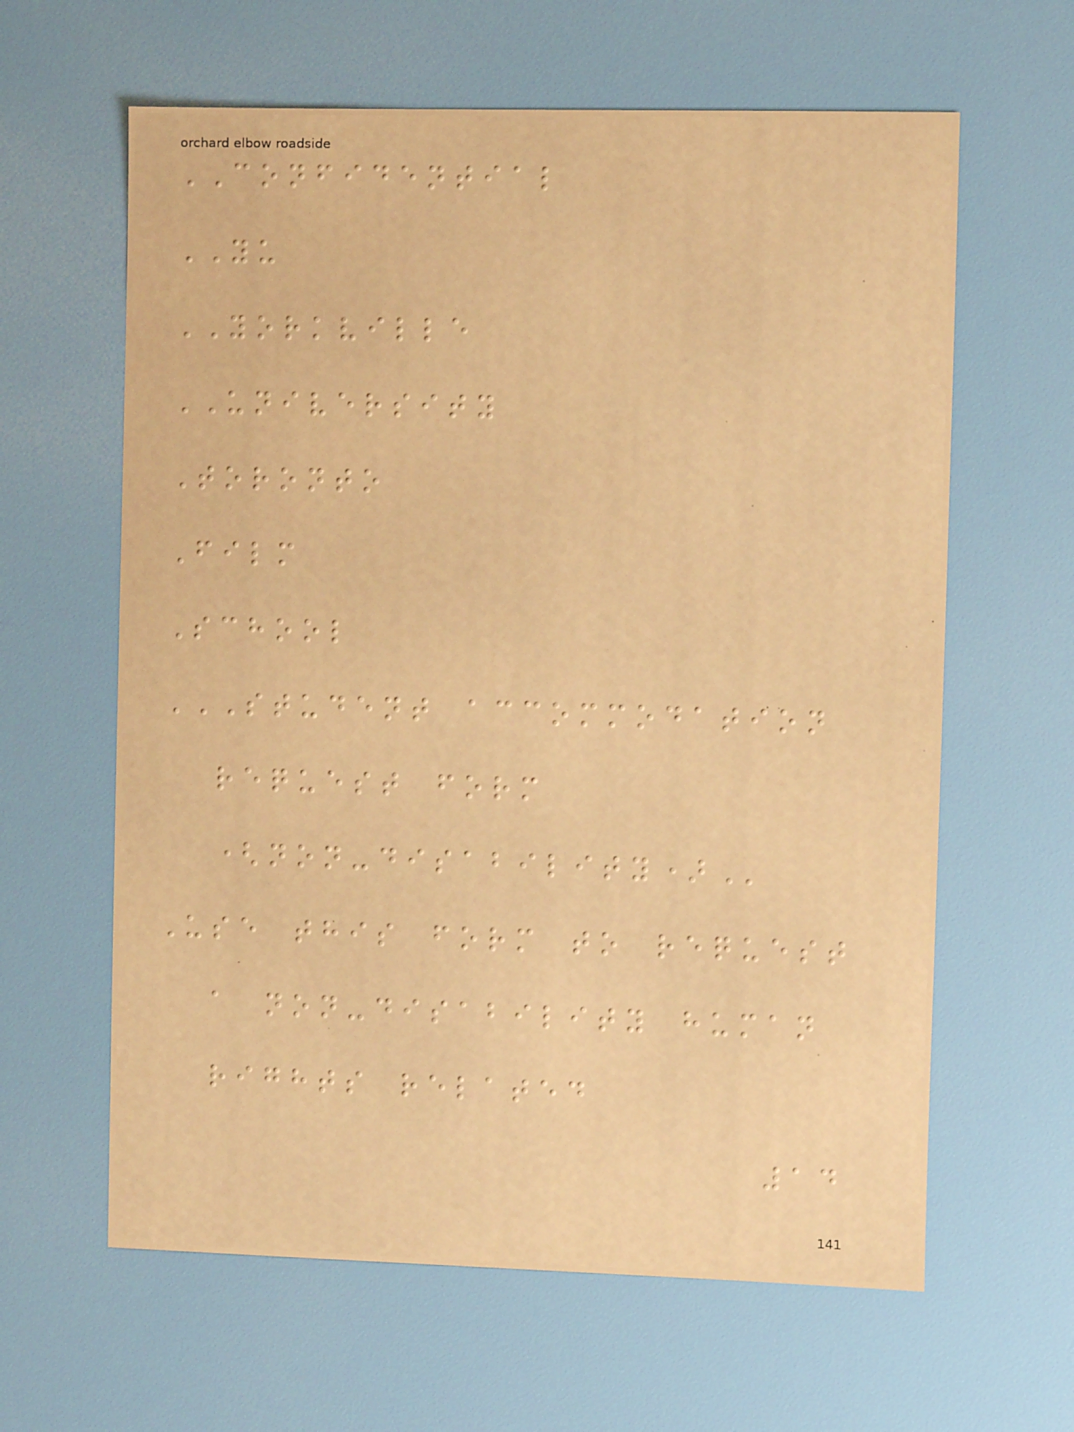CONFIDENTIAL
YU
YORKVILLE
UNIVERSITY
Toronto
Film
School
STUDENT ACCOMMODATION
REQUEST FORM
(NON-DISABILITY)
Use this form to request
a non-disability human
rights related
14
